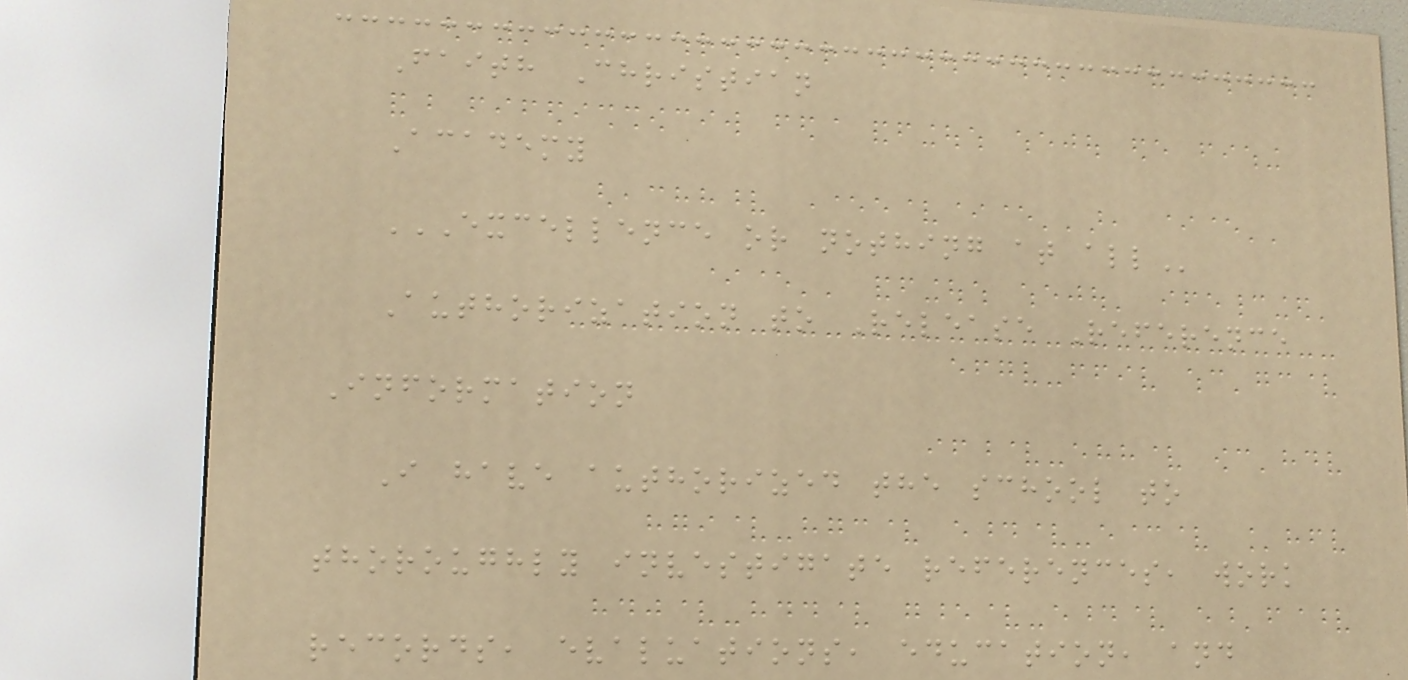Faith Christian
Academy
EXCELLENCE OR NOTHING AT ALL
Authorization to Release Reference
Information
I have authorized the school to
thoroughly investigate references, work
records, evaluations, education, and
